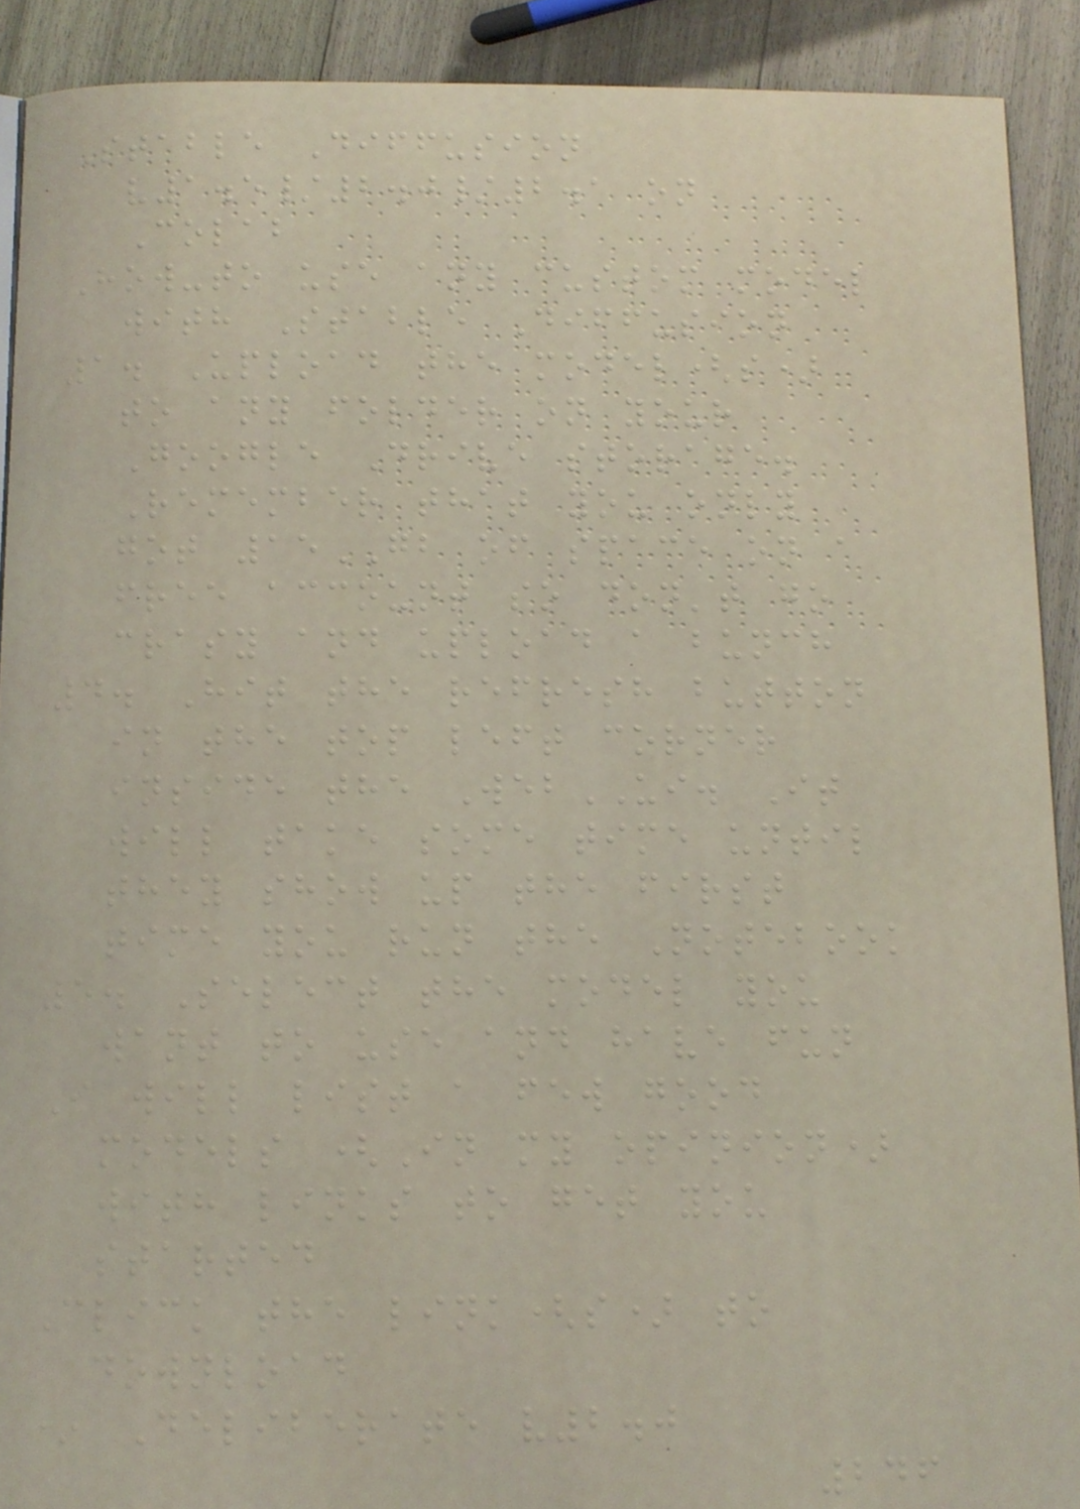Stable Diffusion
v1.5/2.0/2.1 on
Colab
How-to use any custom model
with Stable Diffusion
1. Upload the model(s)
to any folder on your
Google Drive storage.
Remember that you only
got 15GB of space on a
free account so don't go
crasy and upload a bunch
4. Hit the refresh button
in the top left corner
inside the WebUI. It
will take some time until
they show up the first
time you run the Notebook
5. Select the model you
want to use and have fun
I will list a few good
models (In my opinion)
with links to get you
started
Click the link(s) to
download
* Deliberate v2.0
246
